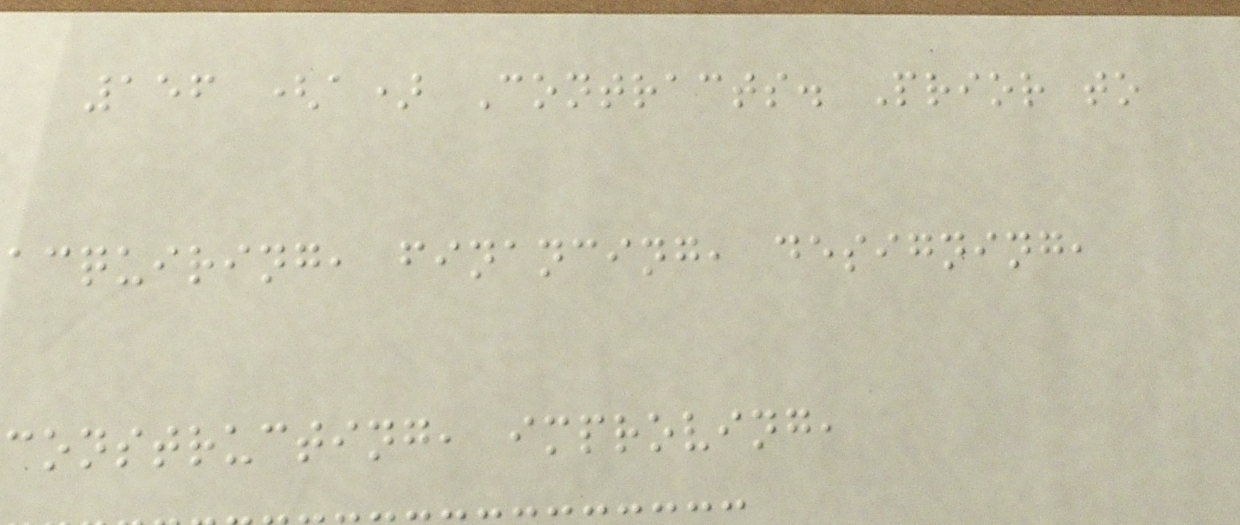156 (a) Contracts. Prior to
acquiring, financing, designing,
constructing, improving,
